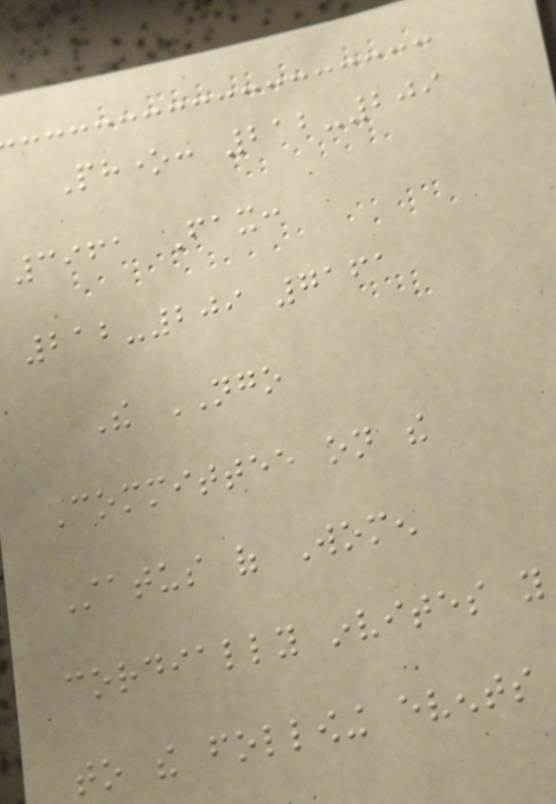Phone: 212-209
3961 Fax:
212-209 7161
The NGO
Committee on the
Status of Women
cordially invites you
to the following events
